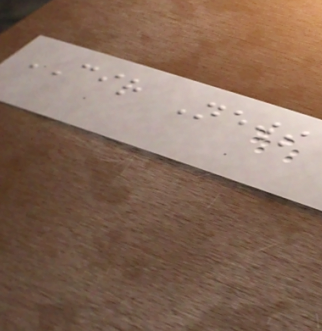CIR News
